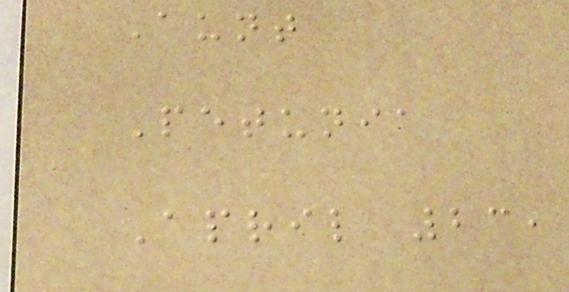Aunt
Petunia
April 23,
